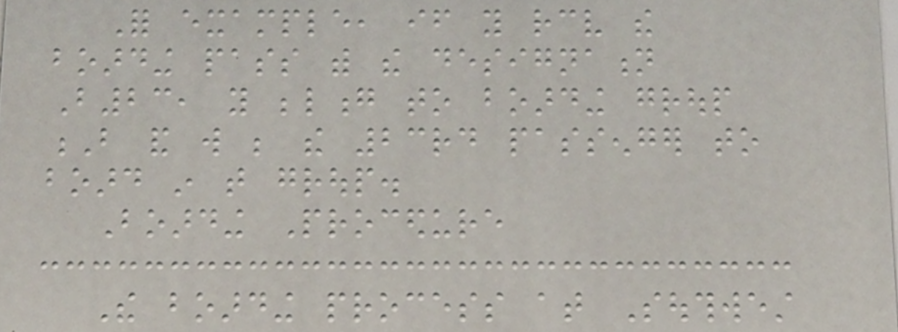For example, if you receive the
boarding pass with the designation
B23, you belong to boarding group
B and will be the 23rd passenger to
board in that group.
Boarding Procedure
The boarding process at Southwest
